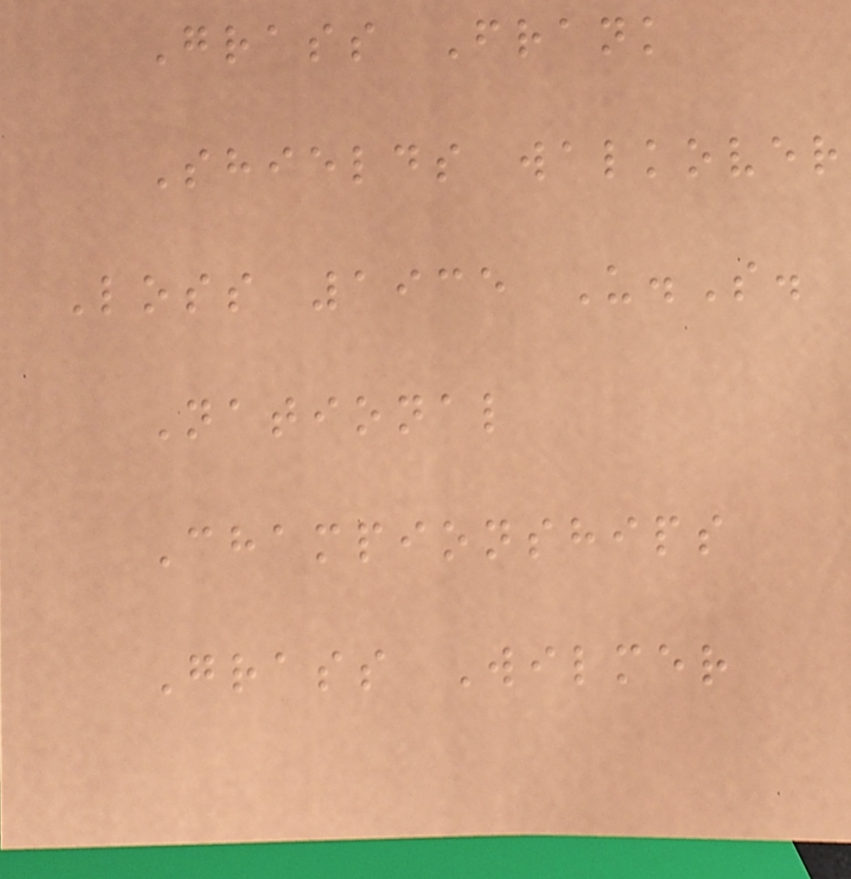Grass Frank
Shields walkover
Loss 1935 U.S.
National
Championships
Grass Wilmer
